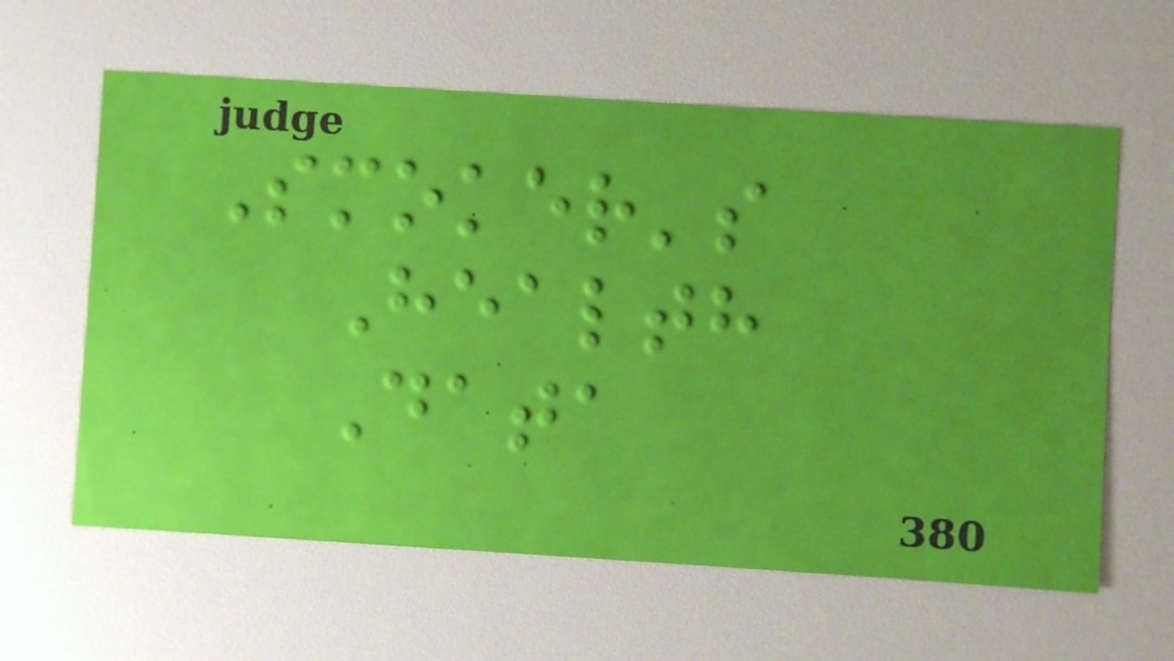Smoker's
Health
Data
